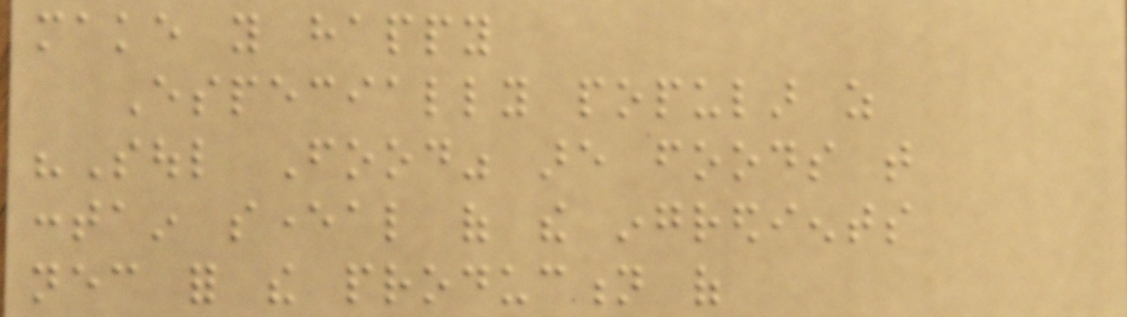make you happy
Especially popular as
"Soul Food" are foods that
contain several of the ingredients
necessary for the production of
